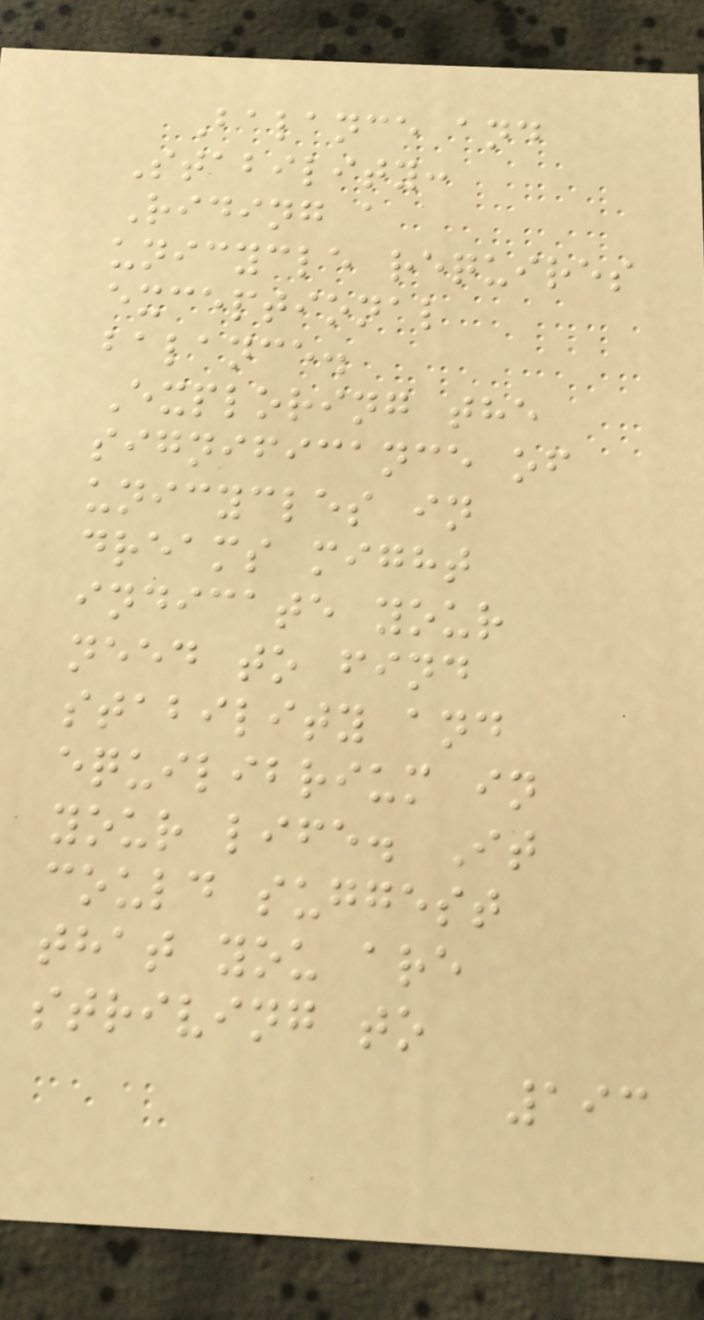Balance and
Stability:
Riding a
unicycle requires
exceptional
balance.
Exploring the
significance of
unicycles in
dreams might
indicate your
need to find
stability and
equilibrium in
your life. It
could suggest
that you are
striving to
193
